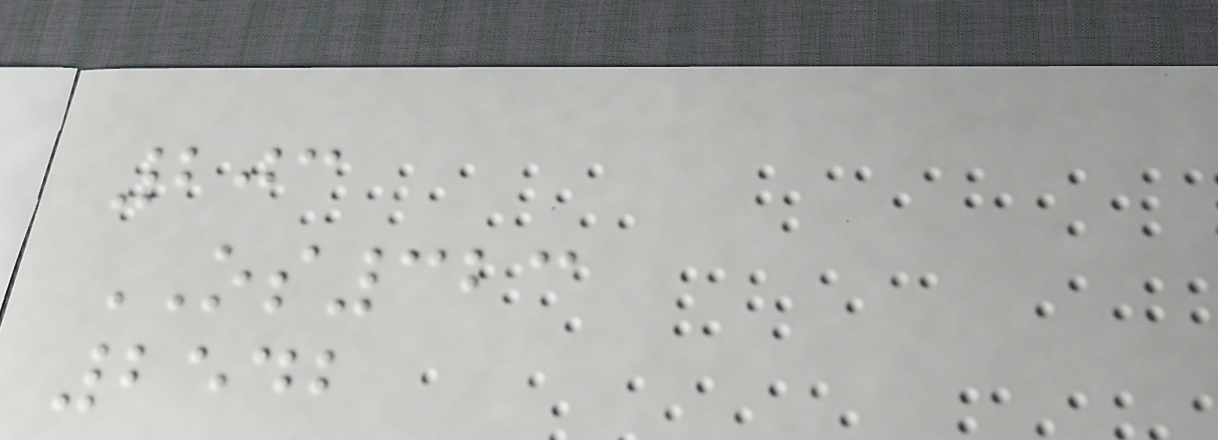203
OS323
2542
